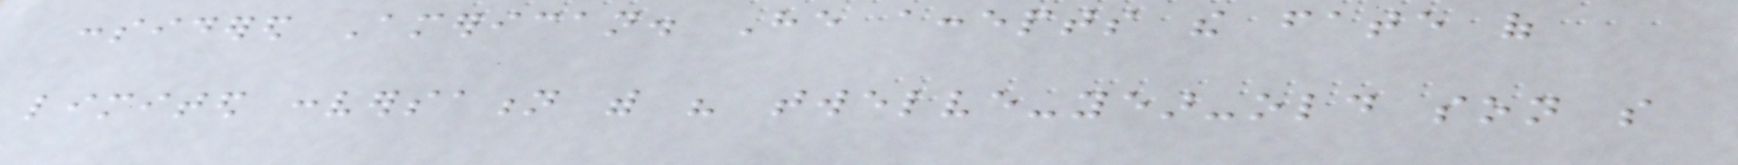considered American. He accepts the fate of
limited conversation with his twelve-year-old son so
